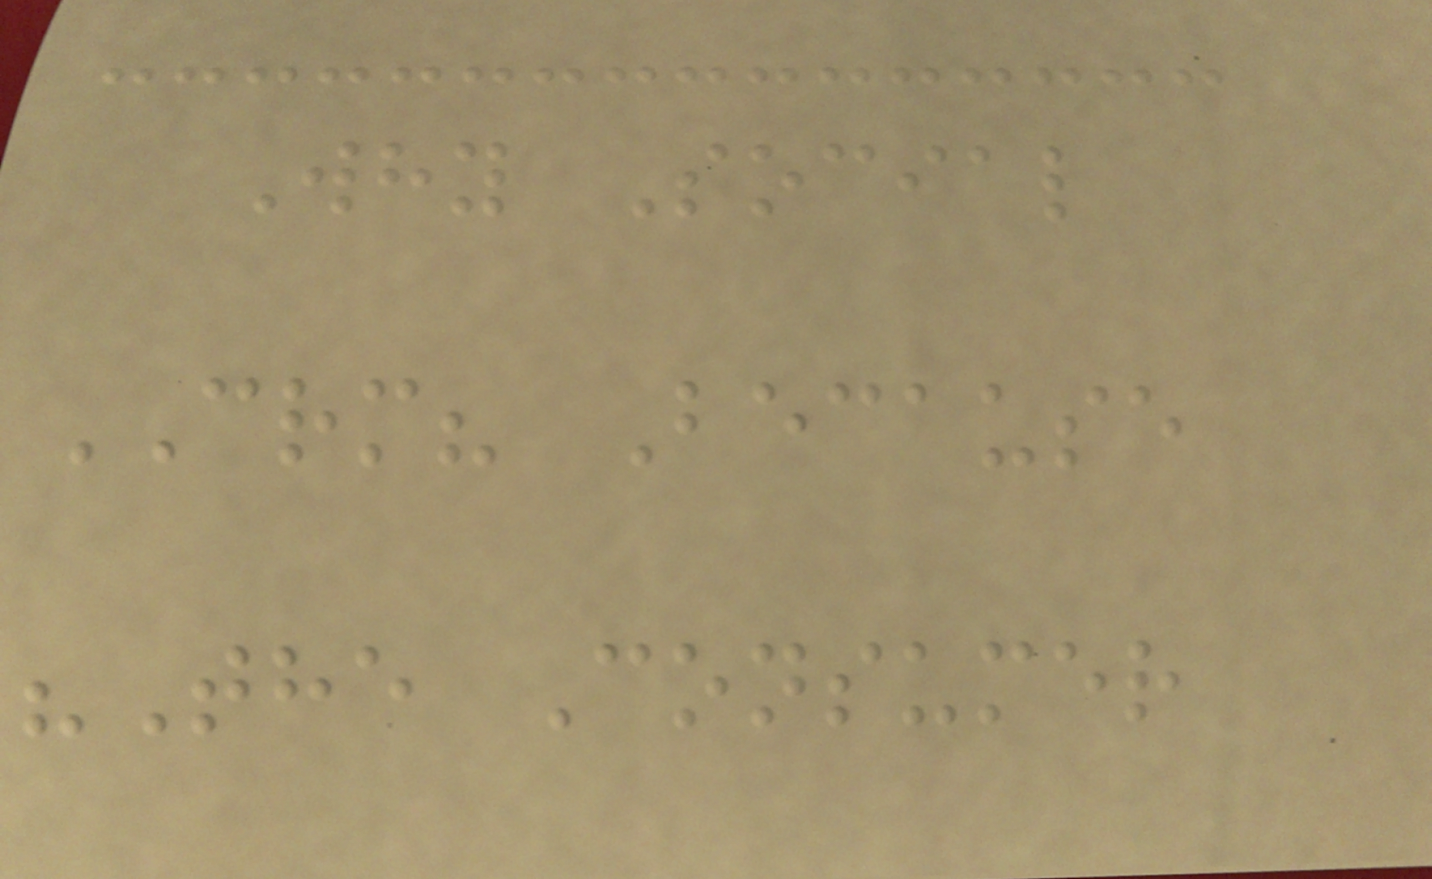Why Social
CRM? Because
"The Consumer
